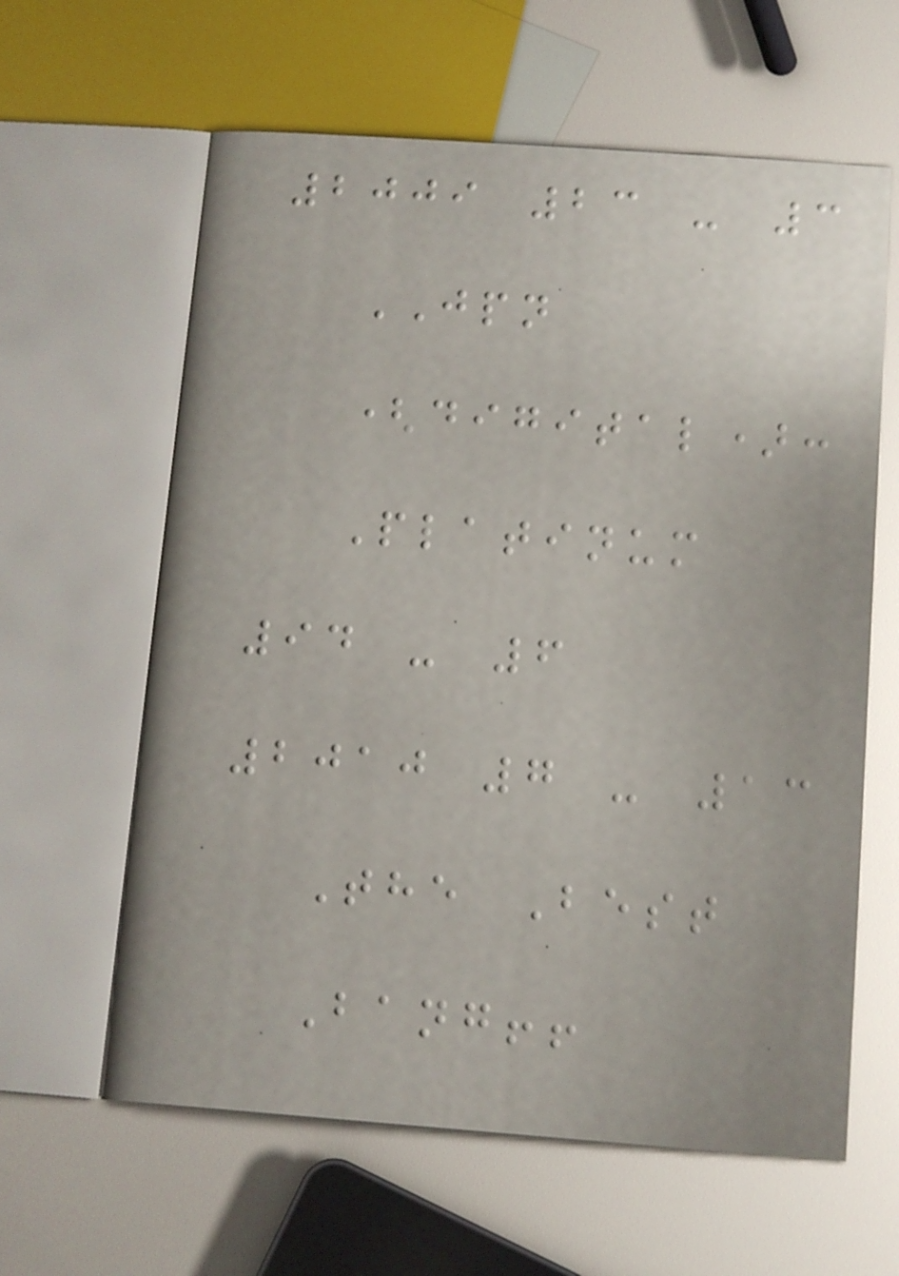2009 23 - 3
JPN
(digital):
Platinum
94 - 6
2010 7 - 13
The Best
Bang!!
